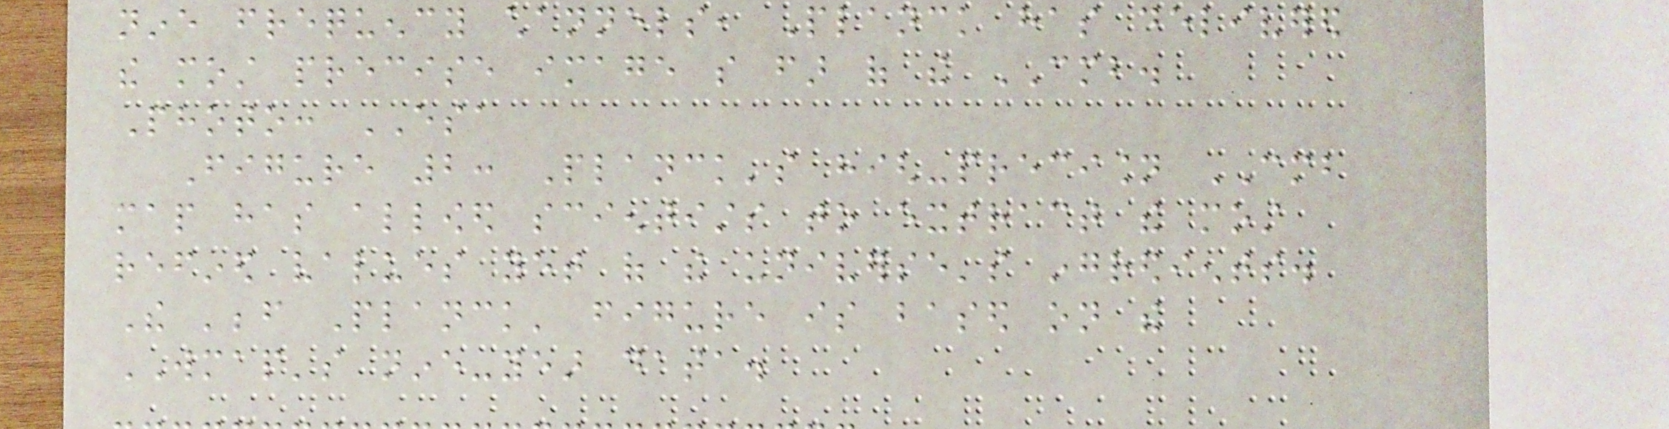nine frequency channels, Planck has delivered
the most precise image so far of the CMB.
Photo: ESA
Figure 2: Planck's high-precision CMB
map has allowed scientists to extract the most
refined values yet of the universe's ingredients.
The 'before Planck' figure is based on the
WMAP's nine-year data.
